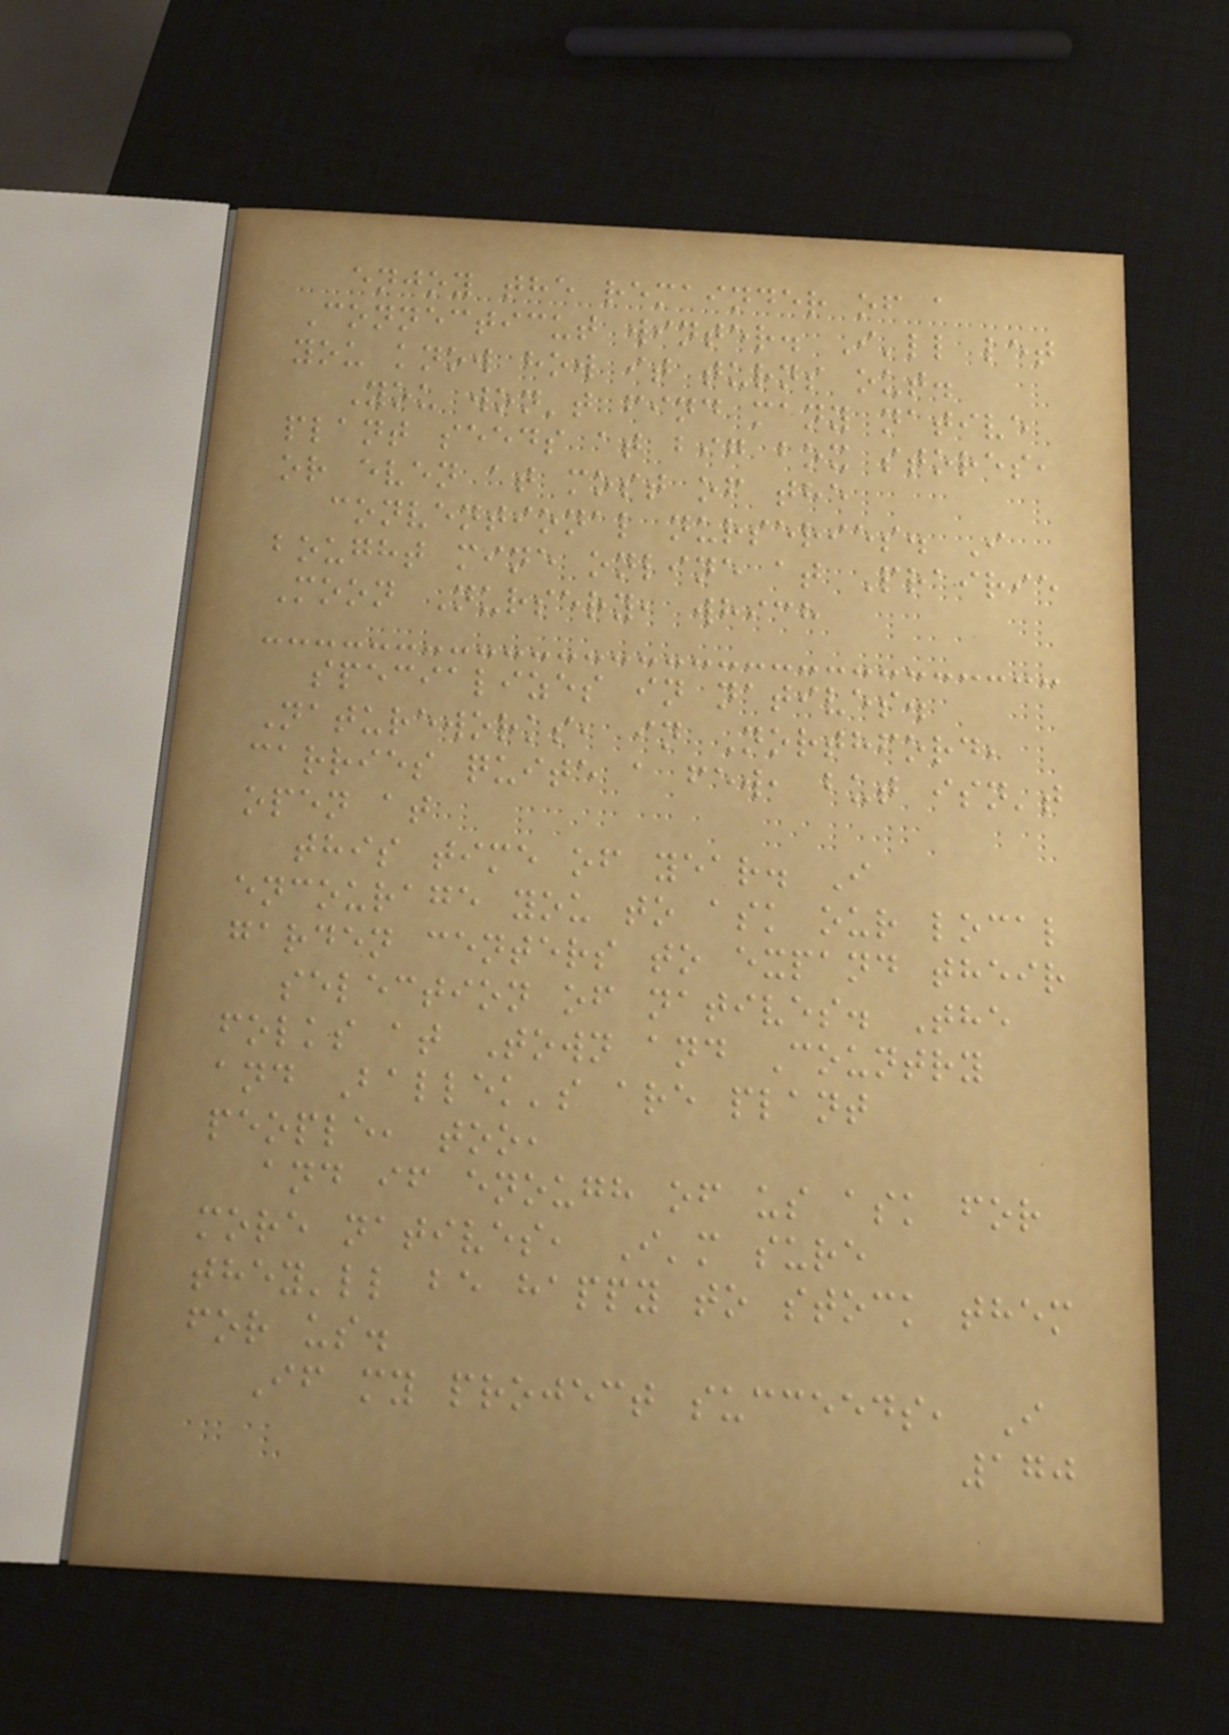enjoy the remainder of a
Connecticut winter. I'll let
you know how it turns out.
You won't find many native
plant seeds at big box stores,
or even at most of the
conventional nurseries. I
bought mine online at Prairie
Moon Nursery, which
specializes in natives.
Natureworks, in Northford,
carries quite a few, but isn't
open at
this time of year. I
encourage you to ask our local
garden centers to expand their
selection of natives. The
folks at Town and Country
and Ballek's are plant
people, too,
and if enough of us ask for
more natives, I'm sure
they'll be happy to stock them
for us.
If my project succeeds, I
170
